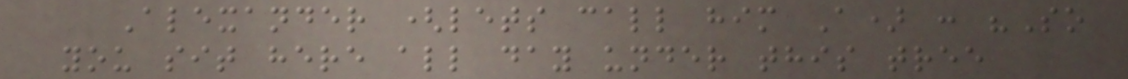Alexander (lets call him A) : "So
you sit here all day under this tree
